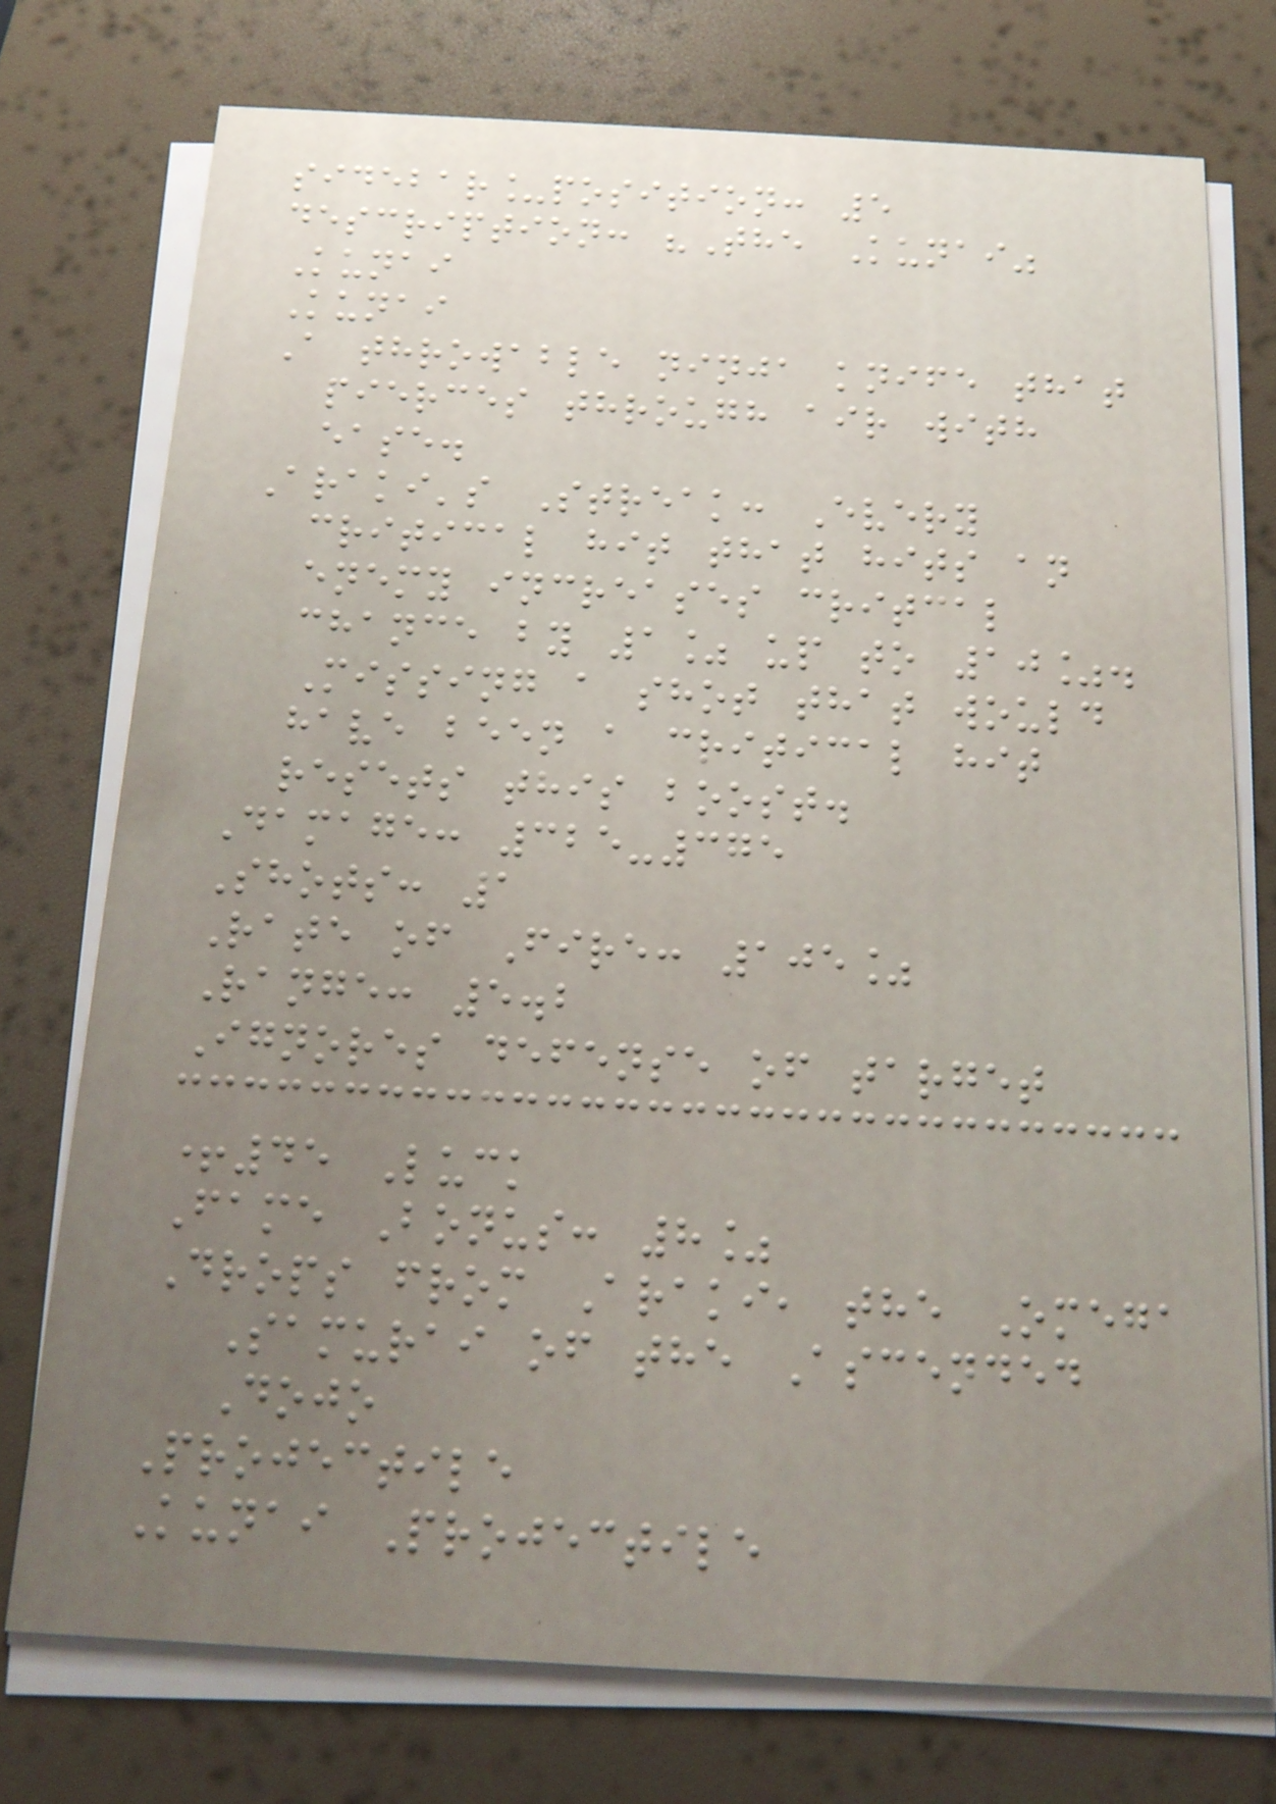sidebar_position: 5
description: "The Kunai"
Kunai
Kunai
A throwable ninja knife that
pierces through air with
ease.
Araki's Streak: Every
critical hit that hits an
enemy increases critcal
chance by 1% up to 10%.
Missing a shot that would
have been a critical hit
resets this boost.
Damage: 325-375
Shots: 1
Rate of Fire: 105%
Range: 5.2
Ignores defense of target
+45 Luck
Fame Bonus: 8%
Drops from Araki, the Omega
Samurai of the Ascended
Dojo
Projectile
Kunai Projectile
